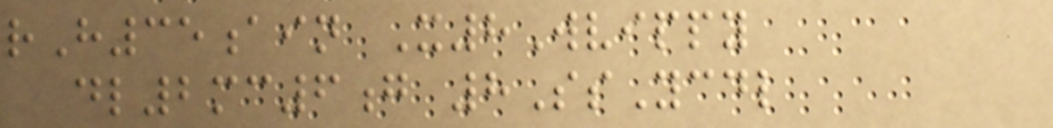rH35ain X8Wvippy
dl2mc6g 8SsYcdl
